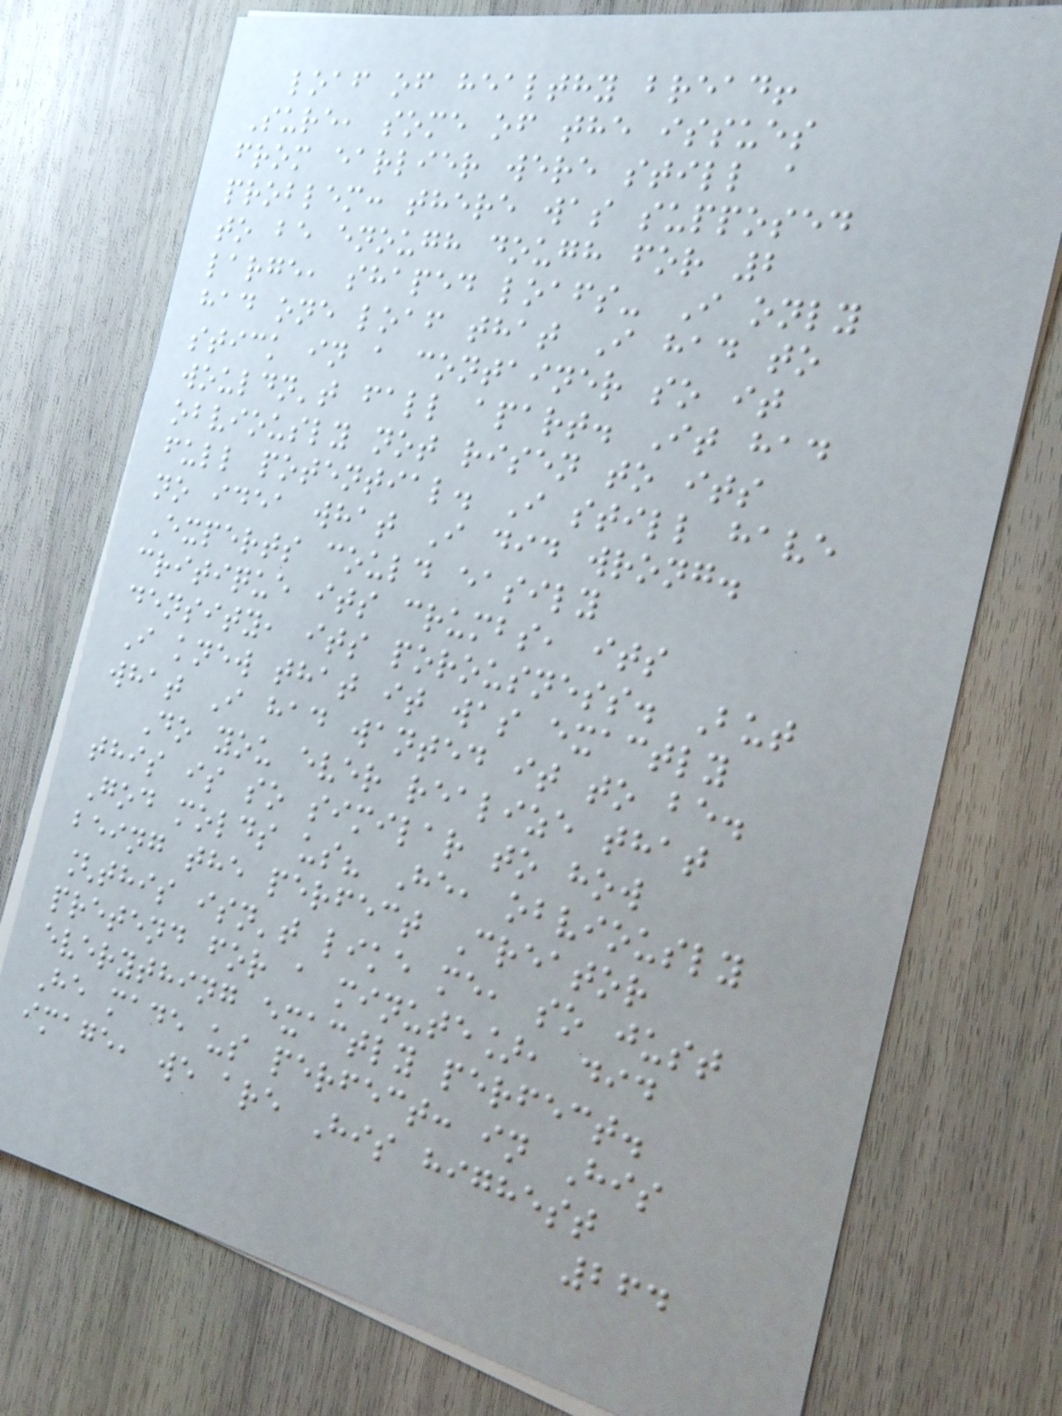loaf of healthy bread!
Sure, some of the issues
from earlier were still a
problem: there was supposed
to be enough dough for 2
large, shaped loafs- I only
had one loaf that I had to
stick in a container so it
wouldn't fall apart. It had
obviously not risen to its
full potential. I still have
no idea what I did wrong.
Experts could easily
critique its crumbs, its
density, its porousness. But
I knew that it was exactly
what I had wanted it to be.
Do you ever realize that
this is so similar to how
God molds us? He, obviously
being the perfect Creator
[this isn't like me, so just
pretend for a minute], did
everything exactly perfect.
He made us perfect: in His
image, we are His highest
264
